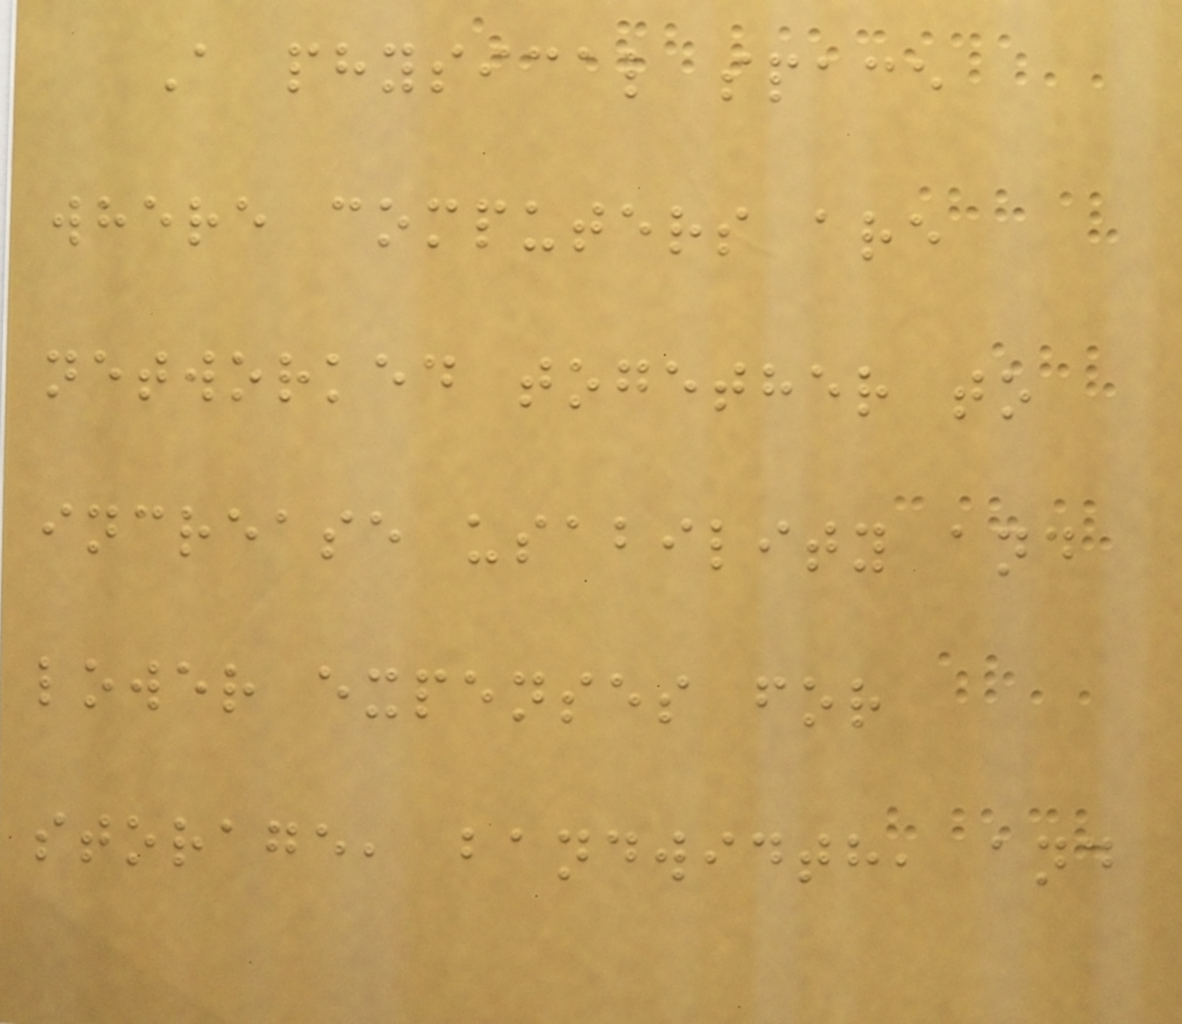A physical space
where computers are
networked together to
increase usability and
lower expenses for
storage, bandwidth, and
